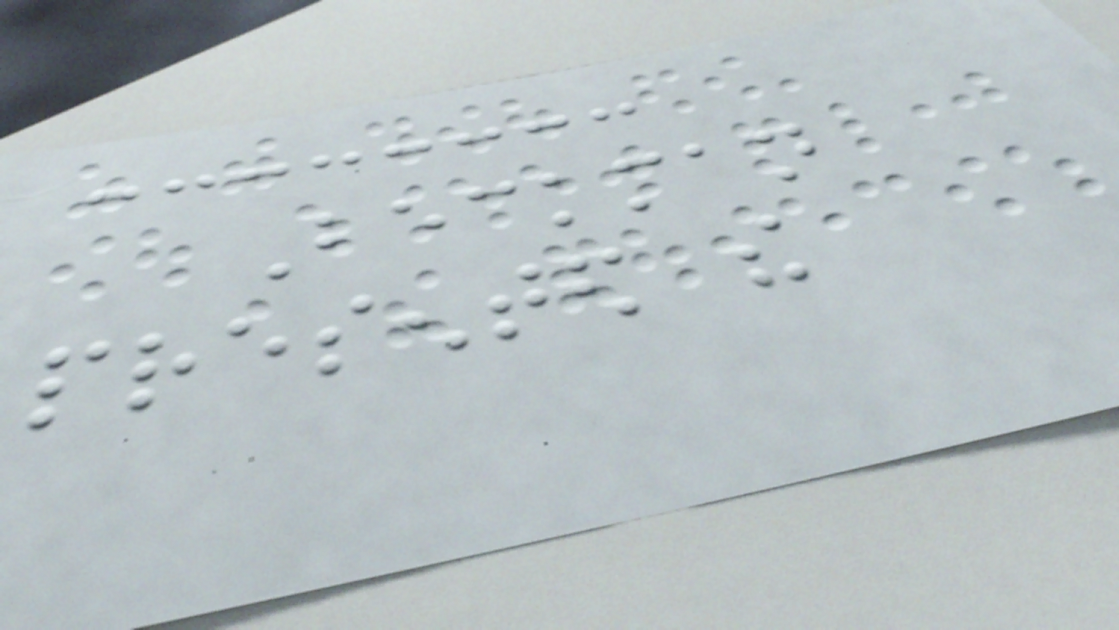Beckman
presented the
